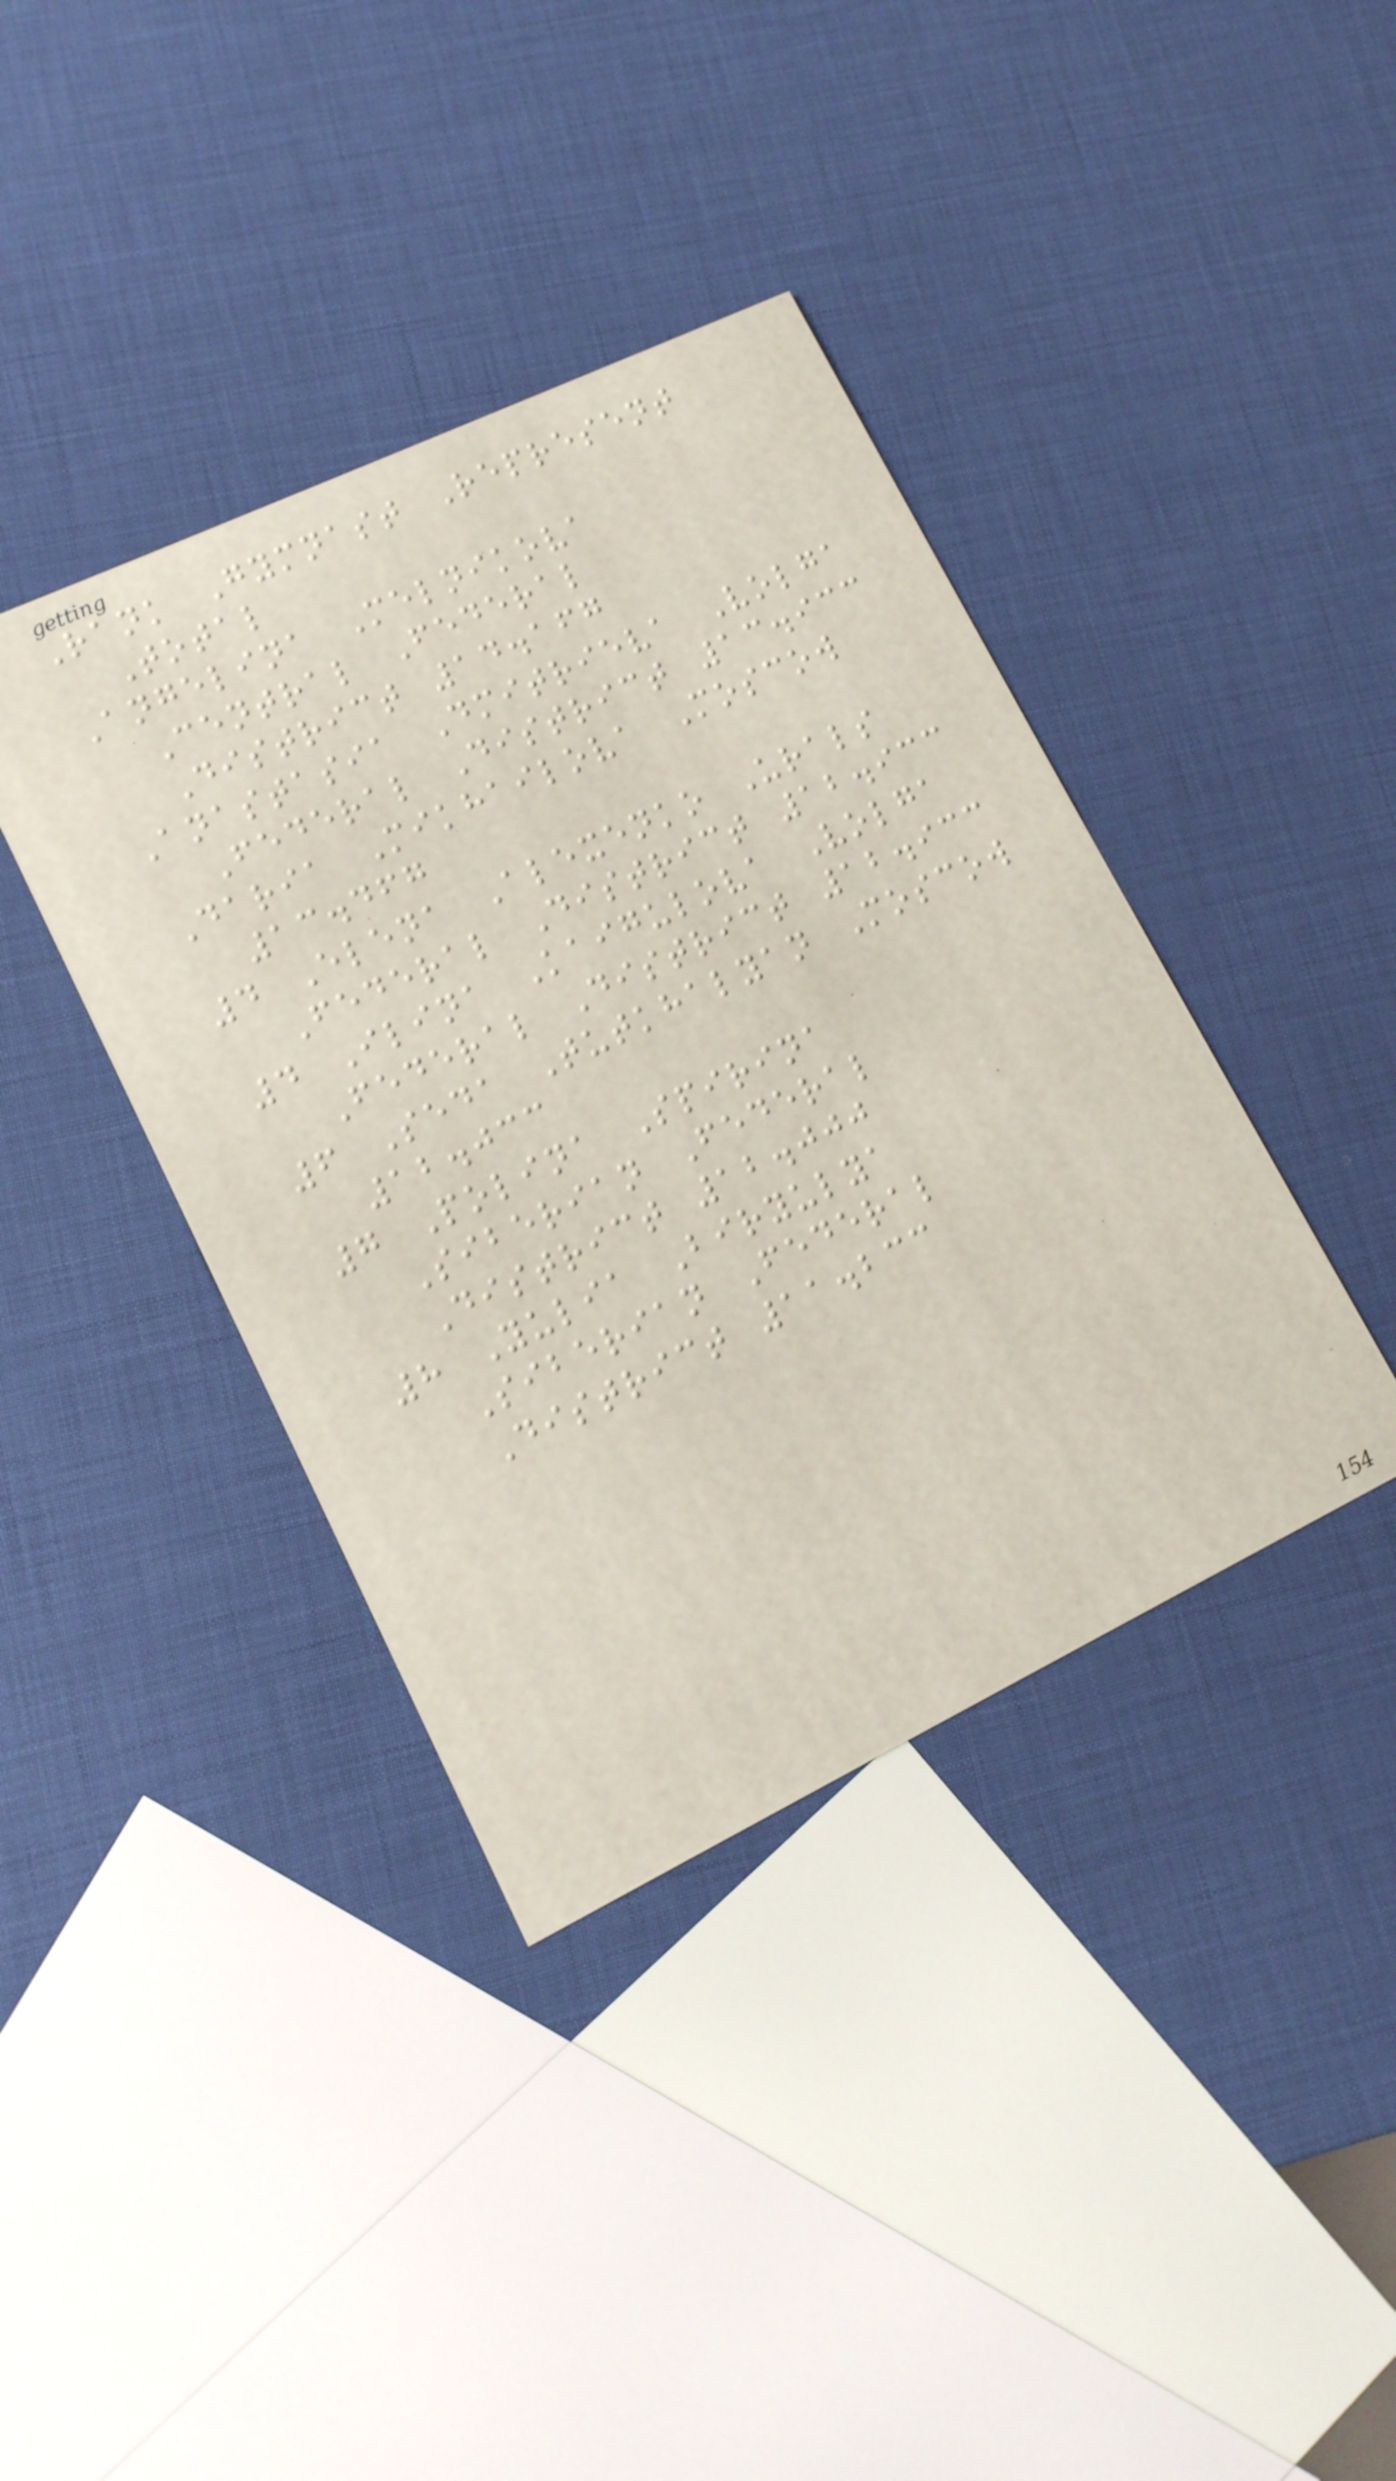Rank Gymnast Represent
Total
Angelina Melnikova
Central Federal
District 14.167
Anastasia Dmitrieva Volga
Federal District 13.933
Daria Mikhailova Moscow
13.467
4 Elena Alexenko Urals
Federal District 12.933
4 Ilina Kaigulova Volga
Federal District 12.933
6 Seda Tutkhalyan Moscow
12.033
7 Polina Spirina
Siberian Federal
District 12.000
8 Yulia Biryulya
Siberian Federal
District 11.233
